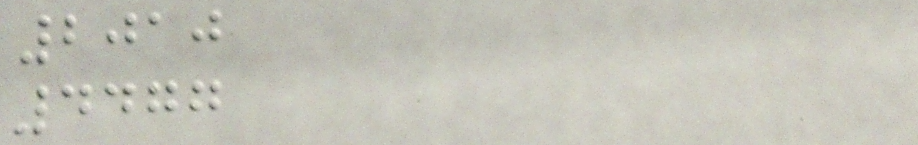2010
4477
